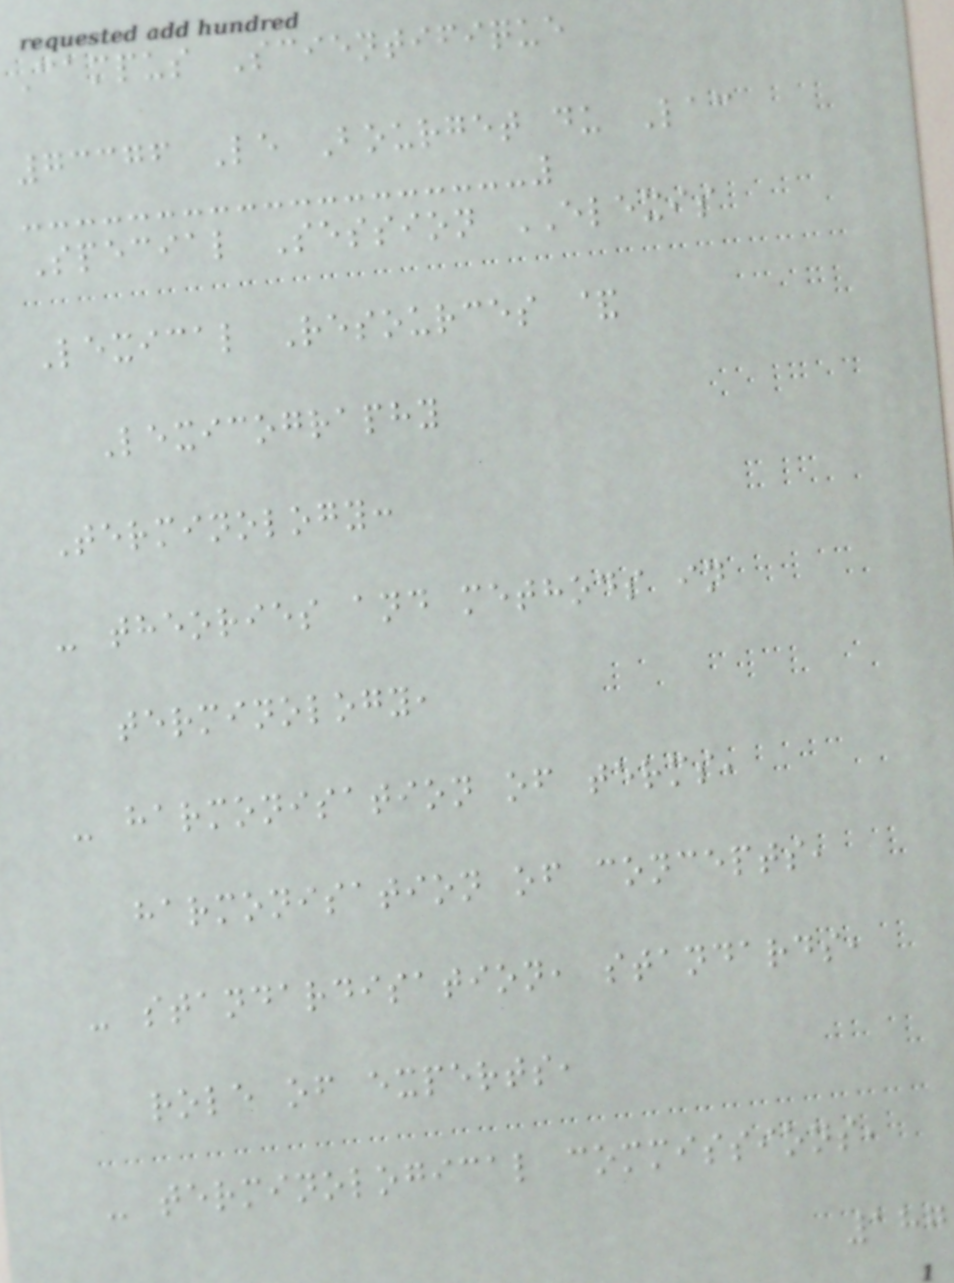Campus Scientifique
73376 Le Bourget du Lac
Special Session ELEXIS
Lexical Resources &
Lexicography
Terminology:
- theories and methods in
terminology,
- harmonisation of terms,
harmonisation of concepts,
- standardisation, standards,
role of experts,
- terminological commissions,
187
